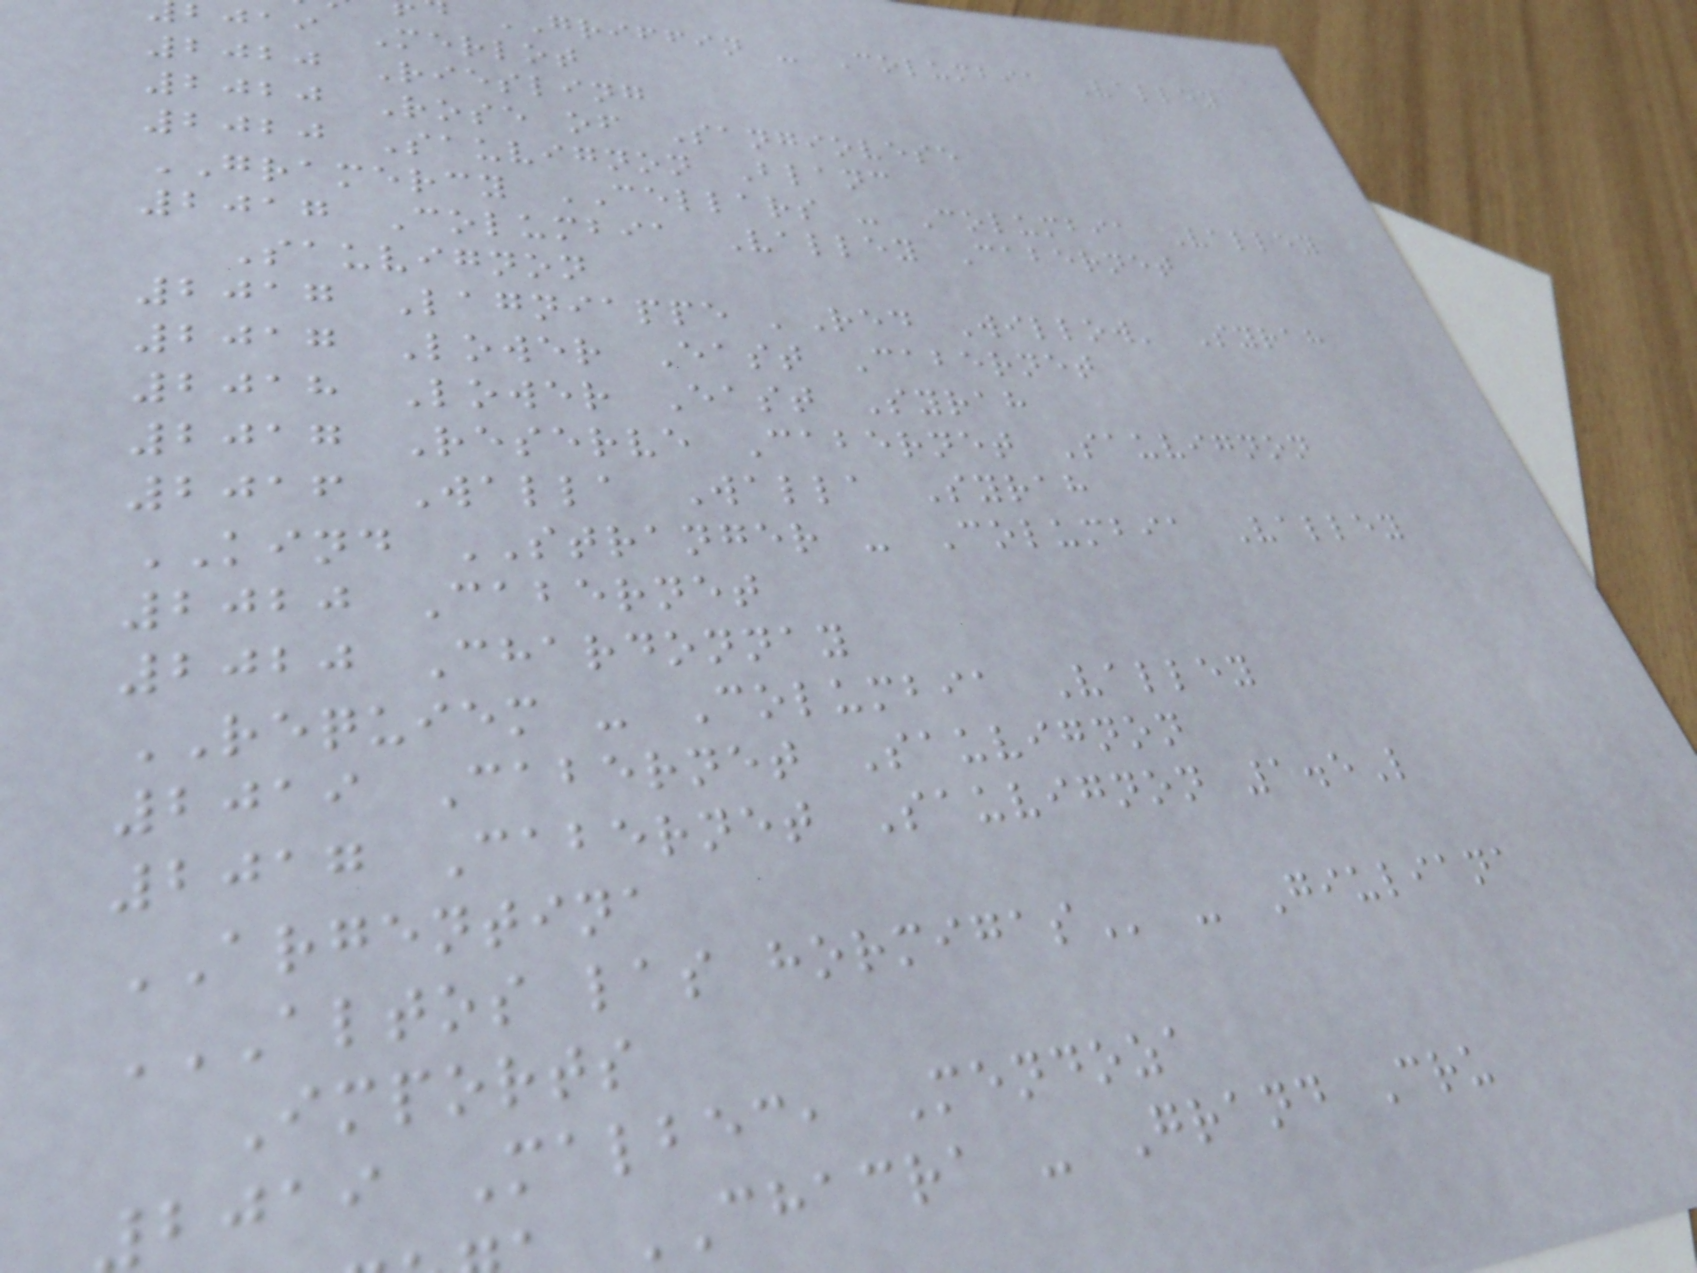GRIFFIN - Columbia Valley
bjai Merlot
2020 Riesling
2020 Rose of Sangiovese
2020 Sauvignon Blanc
GRAMERCY CELLARS - Columbia Valley
2017 Columbia Valley Cabernet
Sauvignon
2017 Lagniappe 'Red Willow' Syrah
2017 Lower East Cabernet
2018 Lower East Syrah
2017 Reserve Cabernet Sauvignon
2016 Walla Walla Syrah
KIND STRANGER - Columbia Valley
2020 Cabernet
2020 Chardonnay
REQUIEM - Columbia Valley
2019 Cabernet Sauvignon
2017 Cabernet Sauvignon 1.5L
ARGENTINA
ALTOS LAS HORMIGAS - Giuliana
Imports
bjai Malbec, Mendoza
CHACRA - Grand Cru
